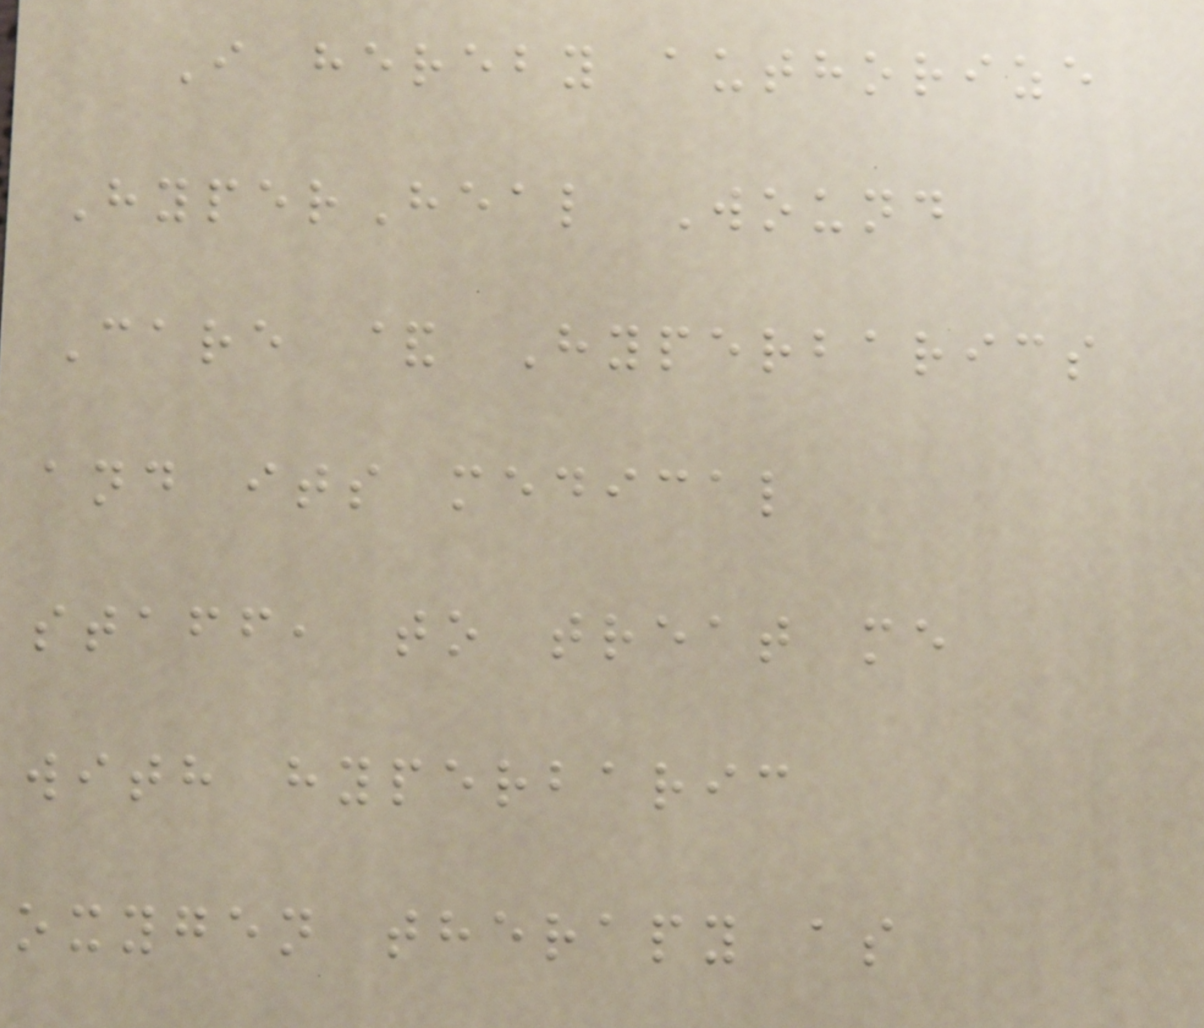I hereby authorize
HyperHeal Wound
Care & Hyperbarics
and its medical
staff, to treat me
with hyperbaric
oxygen therapy as
